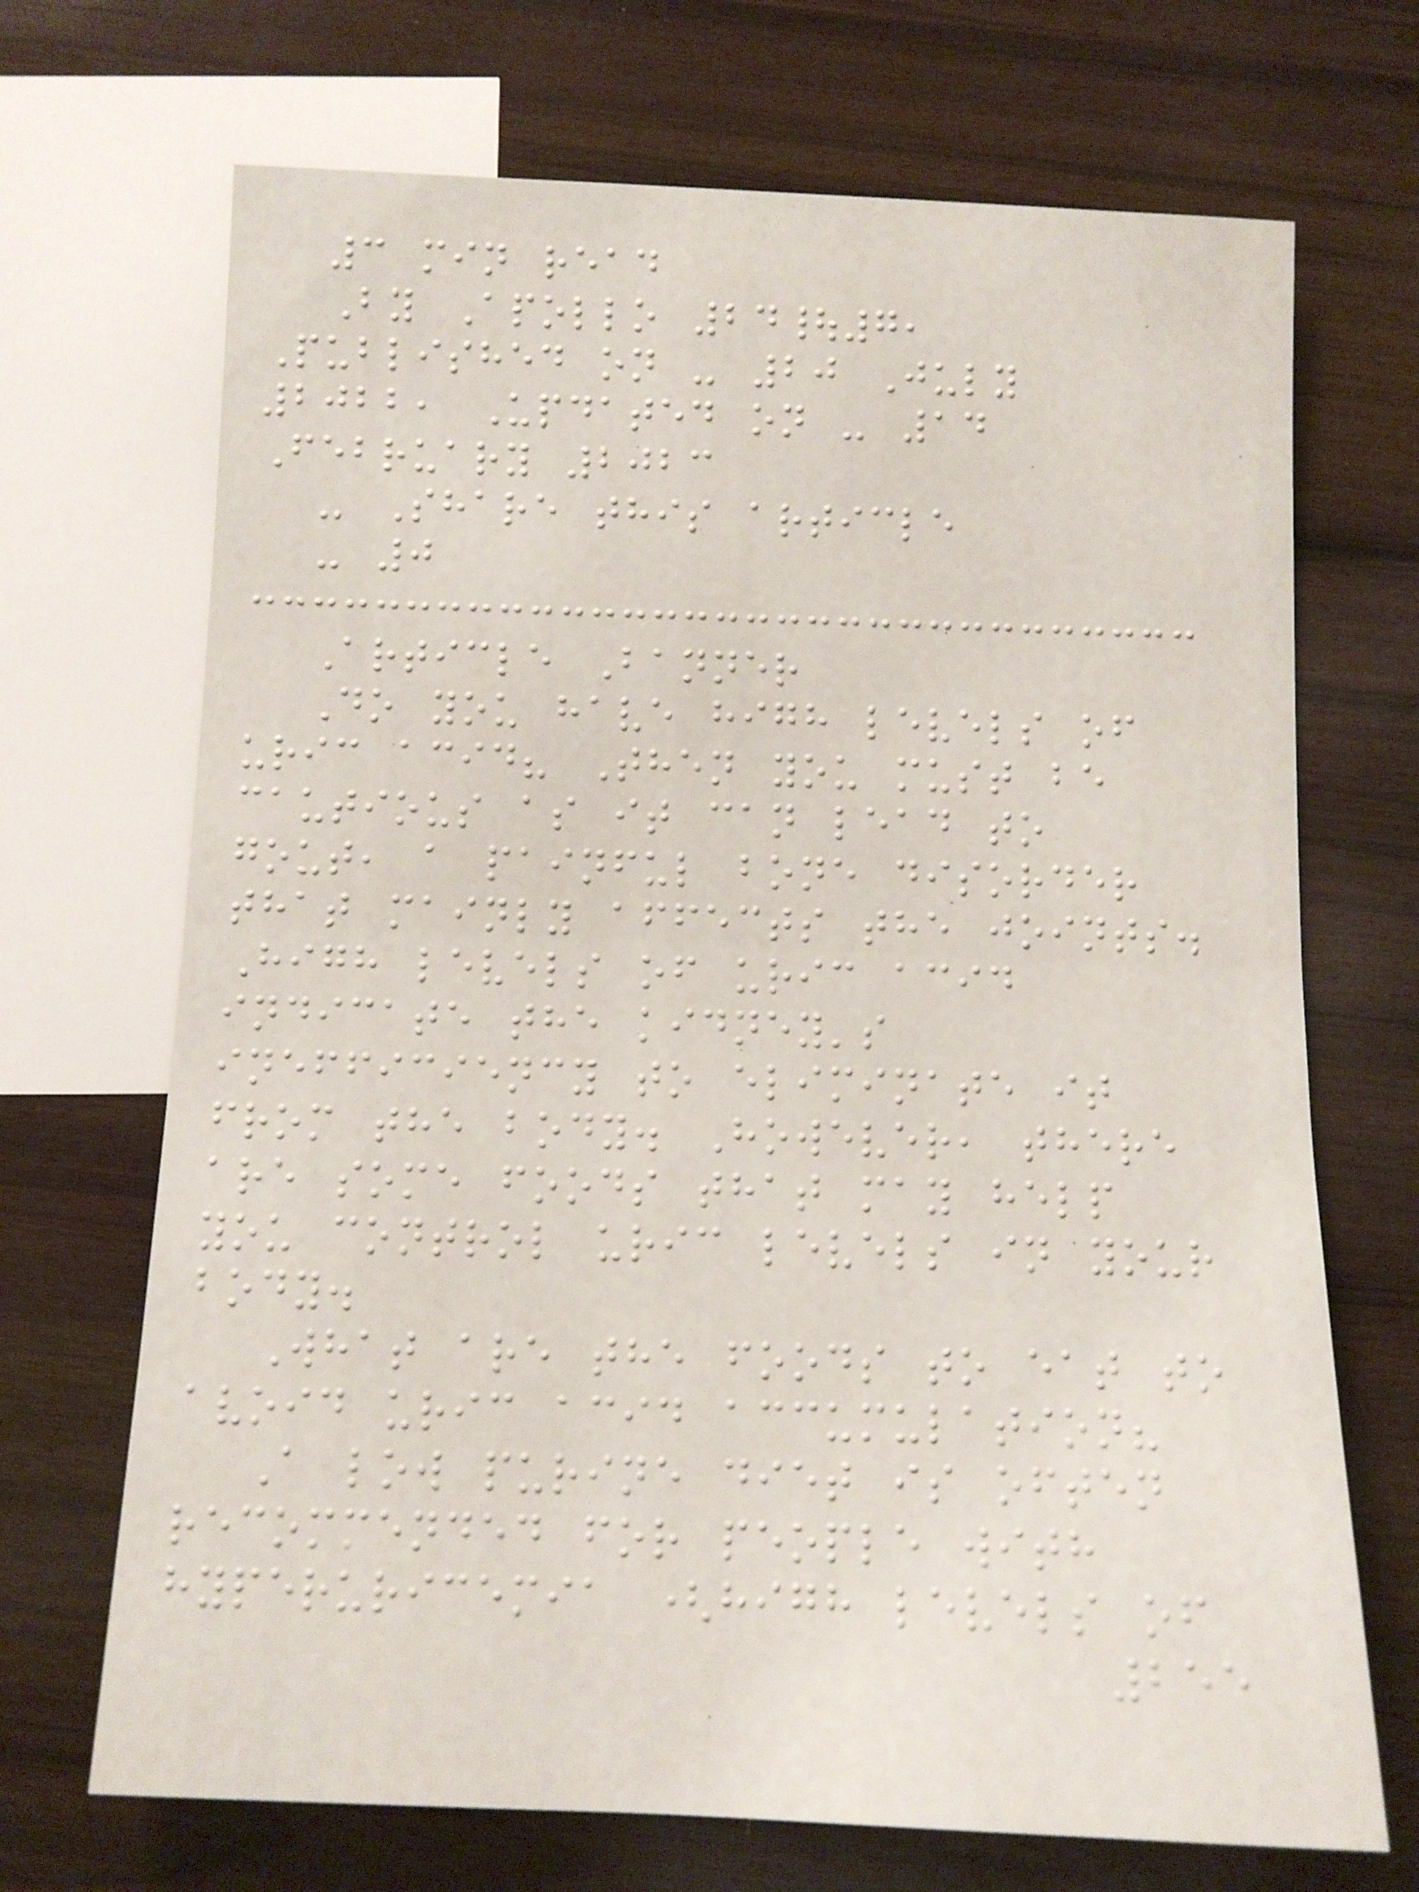3 min read
By Apollo 24|7,
Published on - 20 July
2022, Updated on - 14
February 2023
- Share this article
- 0
Article Banner
Do you have high levels of
uric acid? Then you must be
cautious as it can lead to
gout, a painful bone disorder
that mainly affects the joints.
High levels of uric acid
indicate the kidney's
inefficiency to eliminate it
from the body. However, there
are some foods that may help
you control uric levels in your
body.
What are the foods to eat to
avoid uric acid accumulation?
A low purine diet is often
recommended for people with
hyperuricemia (high levels of
255
